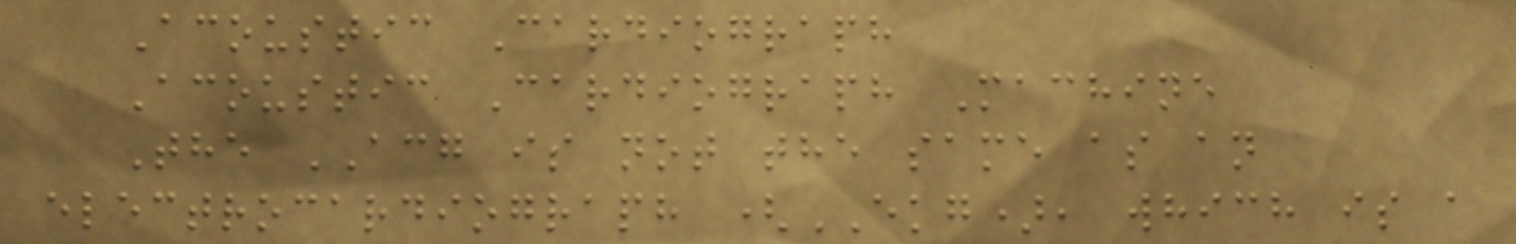Acoustic Cardiograph
Acoustic Cardiograph Machine
The ACG is not the same as an
electrocardiograph (EKG), which is a
